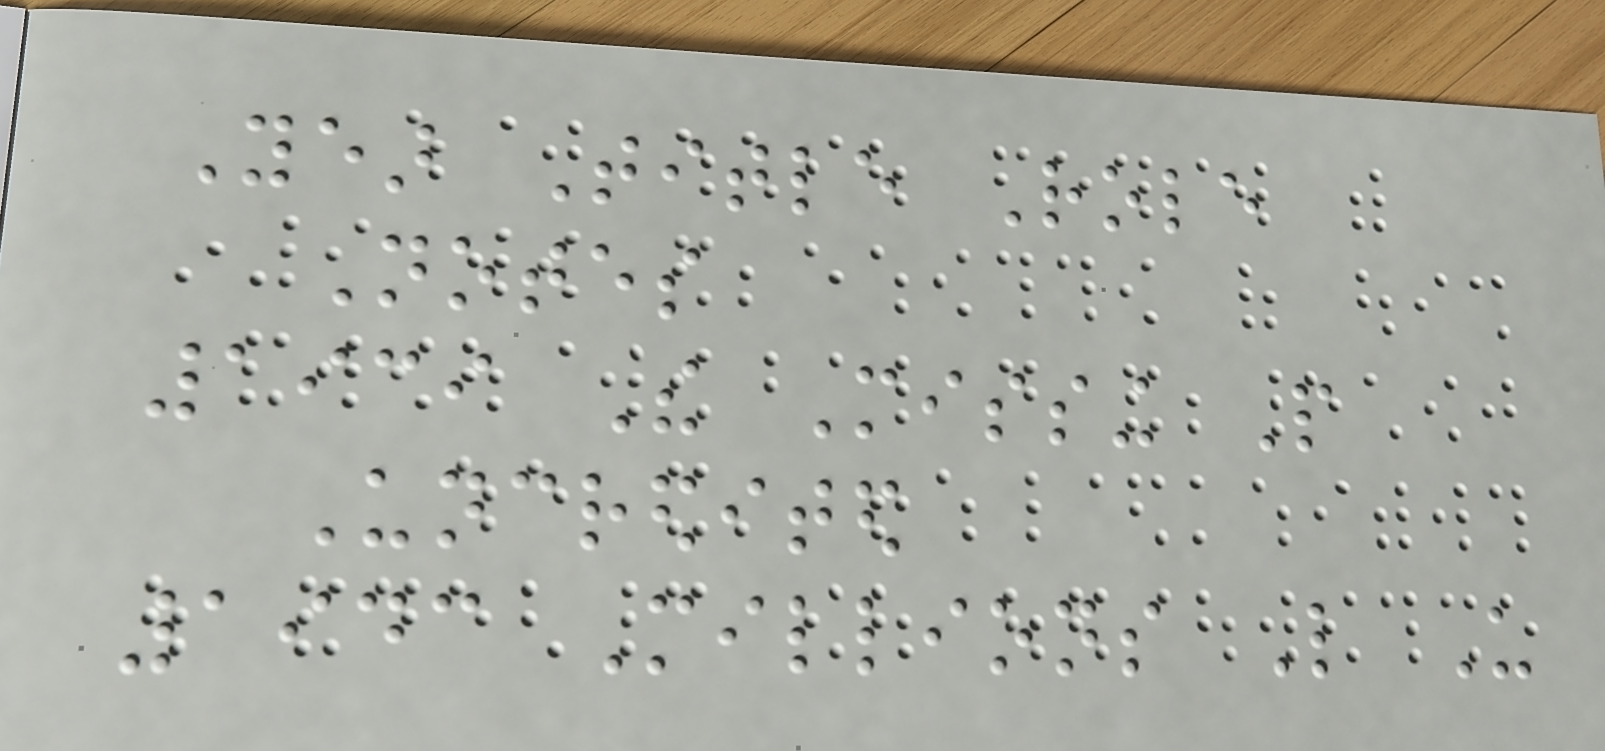Year Title Role
Notes
1939 The Missing People
Uncredited
1943 Millions Like Us
